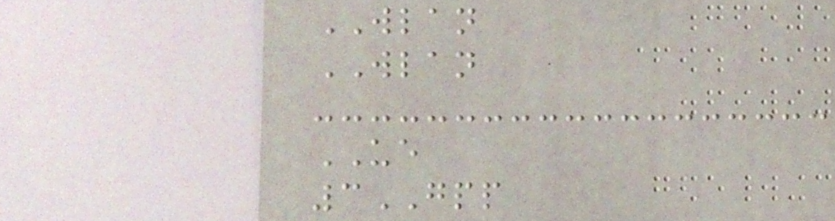WLAN
WLAN
UE
3GPP
